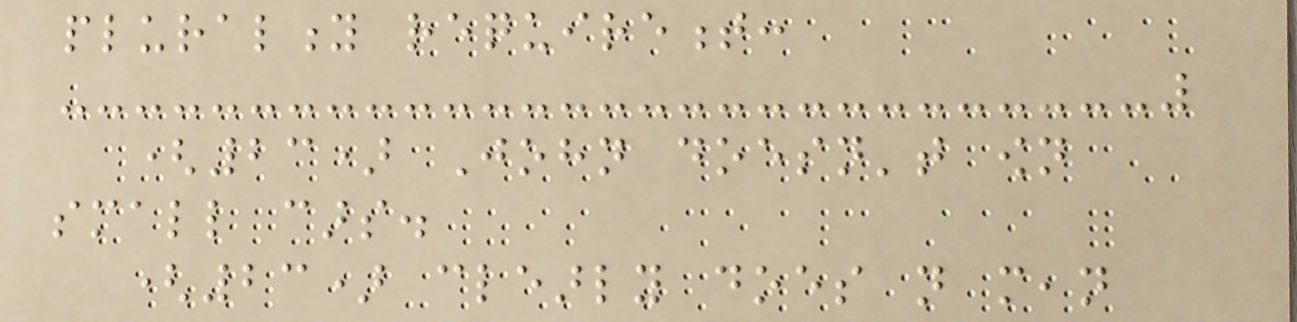plurality requirement:
(23) John doesn't own
small cars.
(23) clearly does not mean
